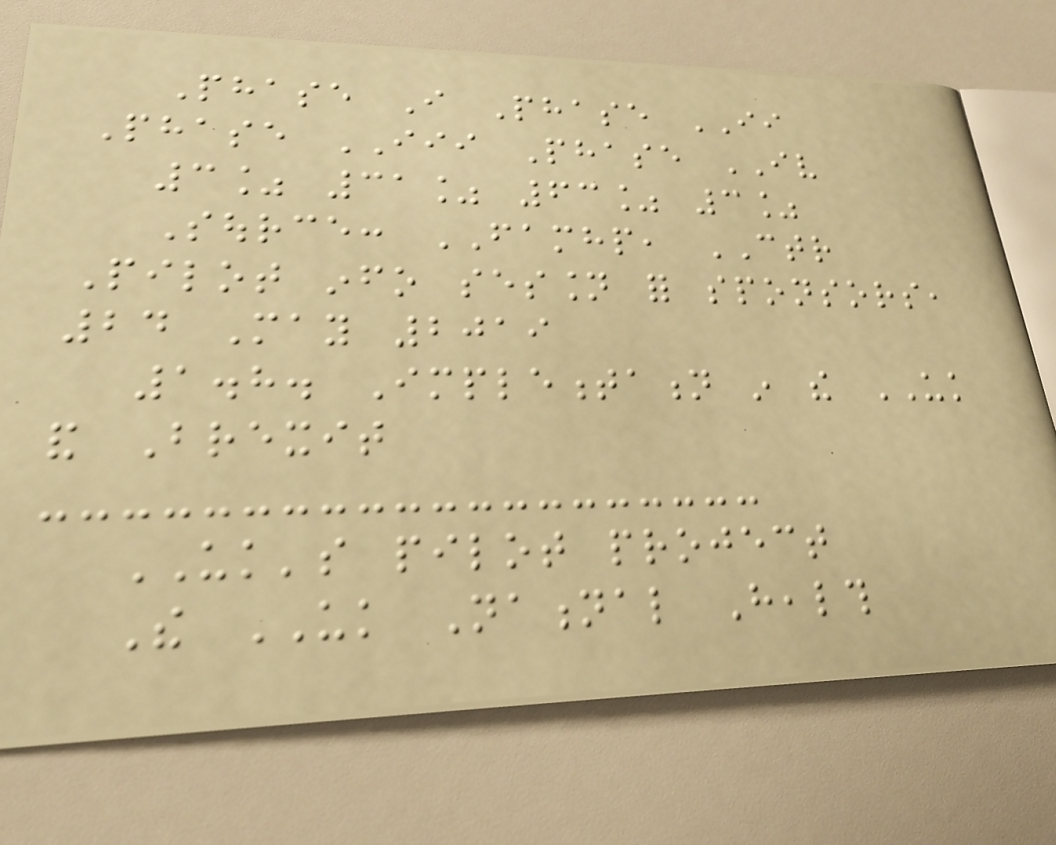Phase I Phase II
Phase III Phase IV
3% 31% 63% 3%
Source: FAMHP, CTR
Pilot info session for sponsors,
24 May 2019
1.8. Implementation in the UK
and Brexit
UK's pilot project
The UK National Health
